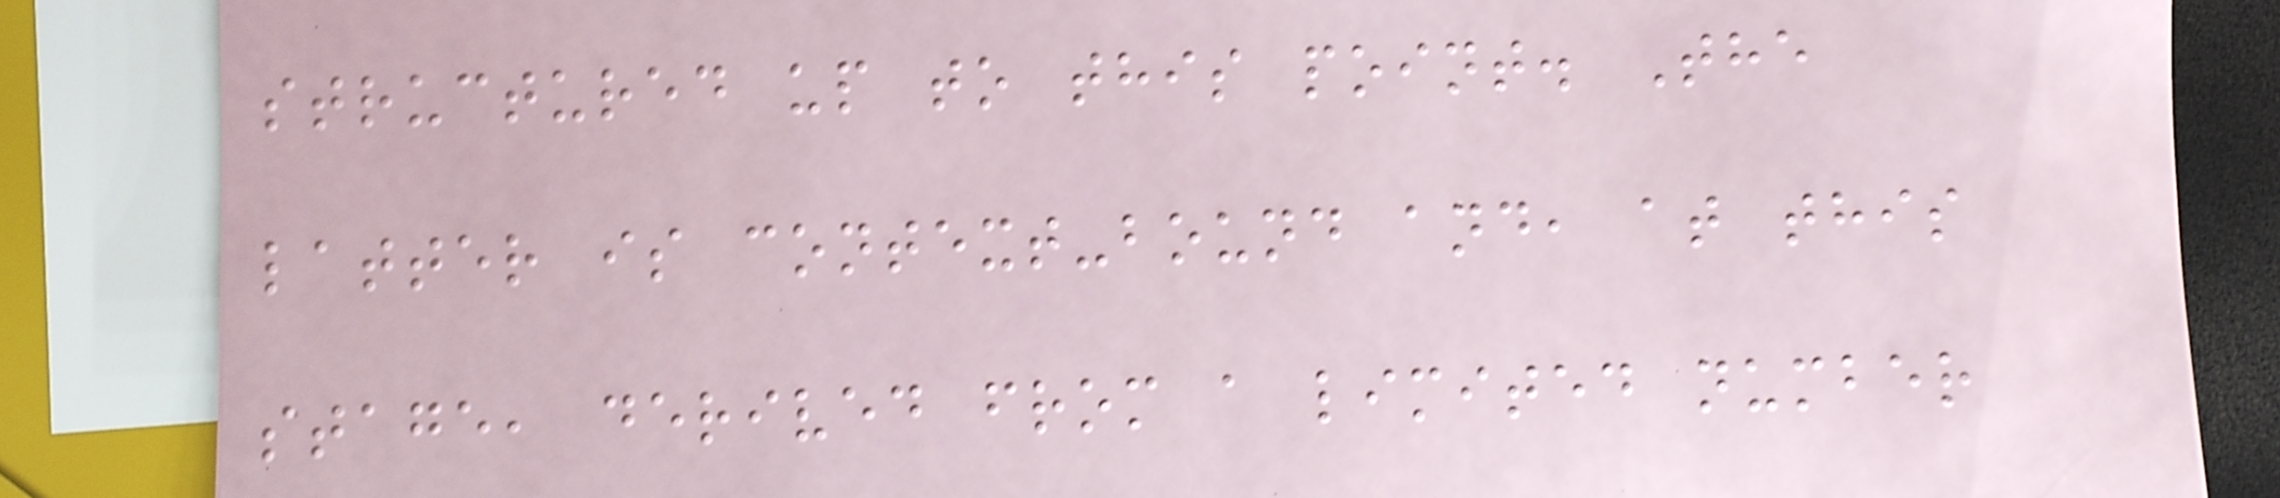structured up to this point. The
latter is context-bound and, at this
stage, derived from a limited number
